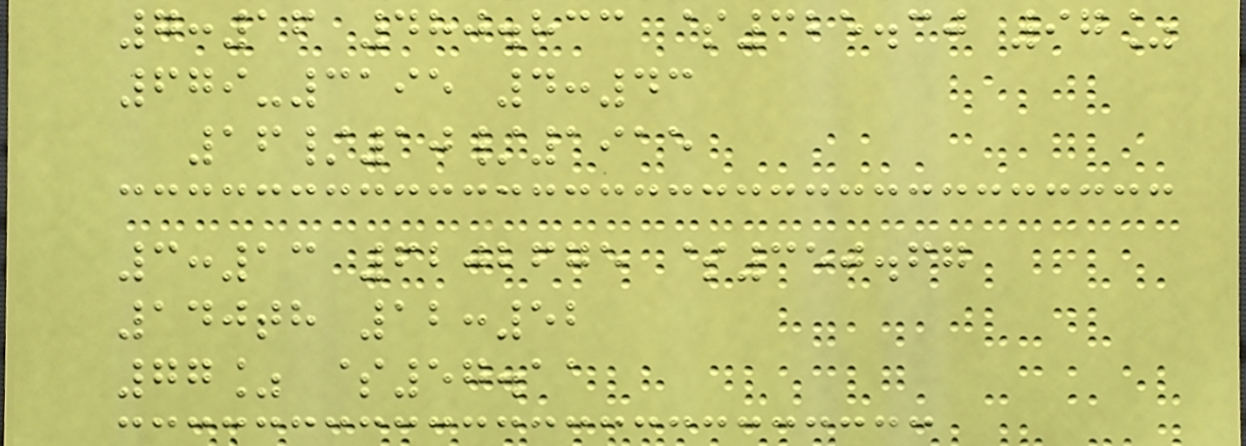7:16 480.833 $325.30 97%
679-3195 4:43
16/10/1915
3:13 6202675 $350.67
140th 12:52
77% $57.11
